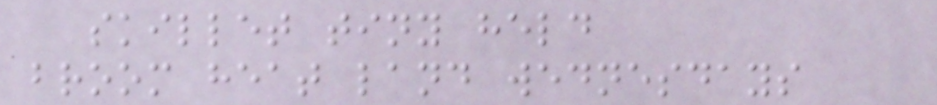skillet tiny held
broom heat land wednesdays
